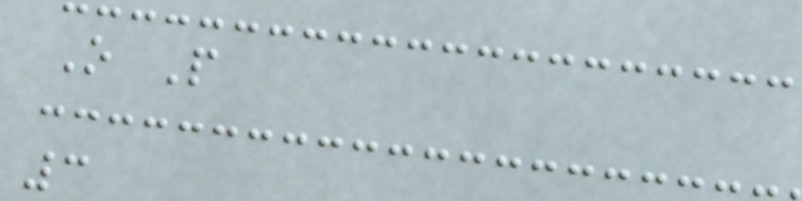O P
3
